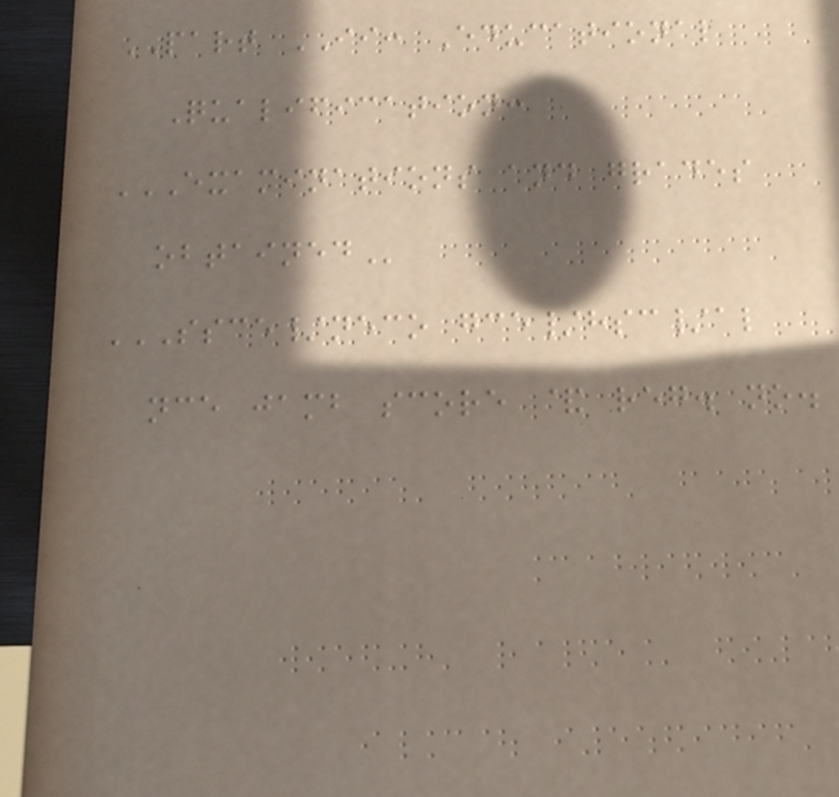PART II: Educational
Qualification:
EXAMINATIONS AND GRADES
OBTAINED
SSCE/NECO GCE/HSC/AL
NCE JAMB SCORE & REG. NO.
